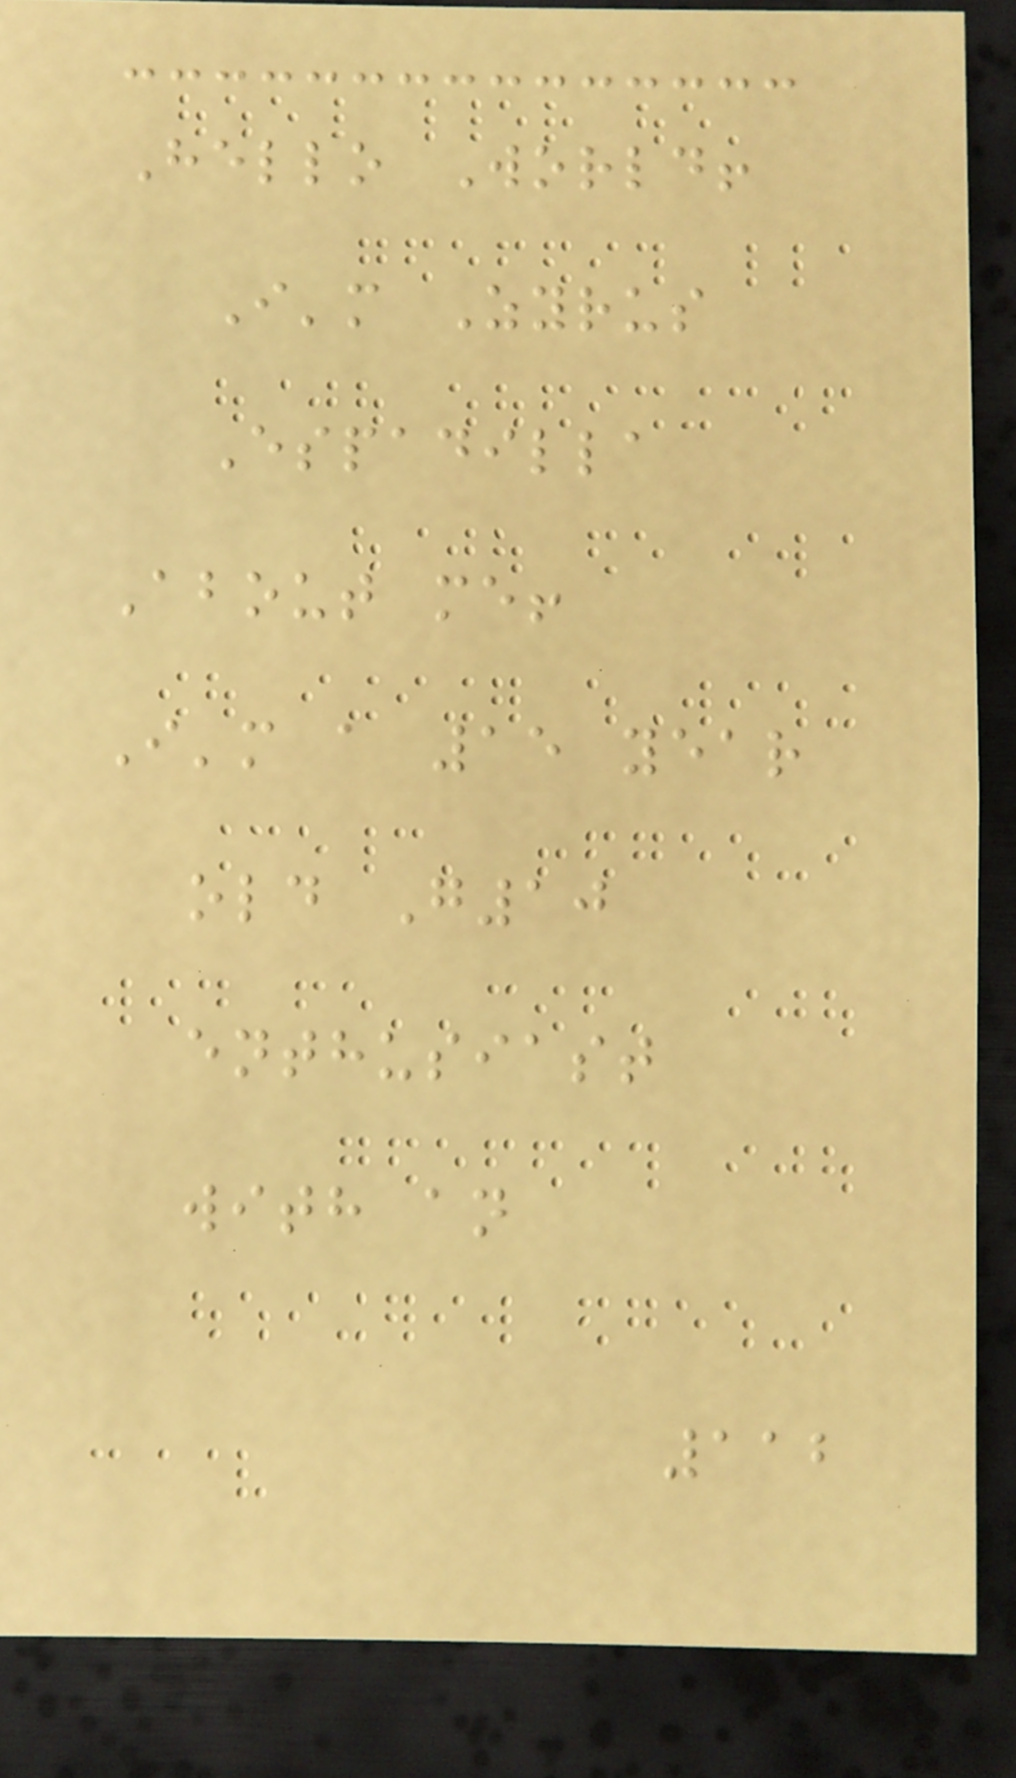Hello World!
I'm Zyrus
Espadilla
About me!
I'm a 15 year
old G10
enthusiast
with an
112
